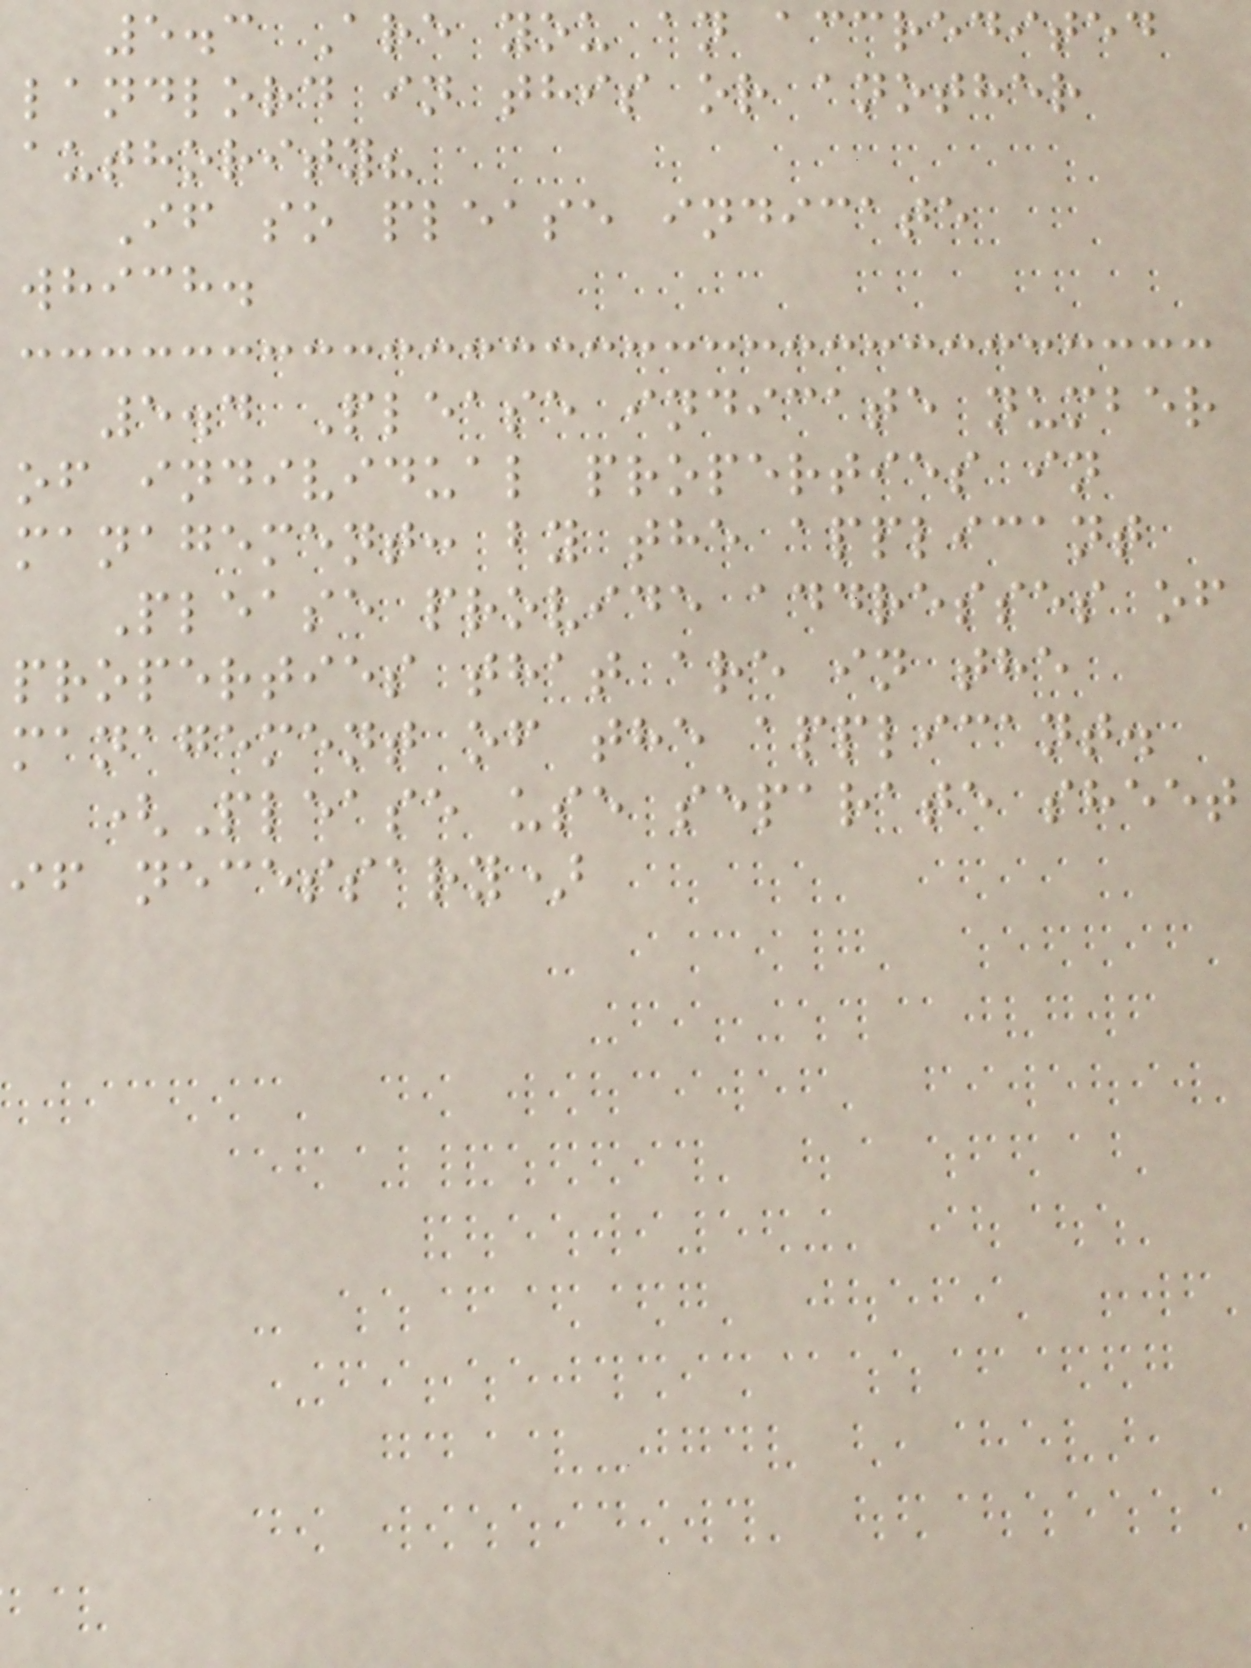5.3 Are you an accredited
landlord in this or another
authority?
If so please indicate
which.
5.4 Please indicate number
of individual properties in
management: by the applicant
Please provide addresses of
properties that are in the
management of the applicant.
(Please use separate sheet
if necessary)
